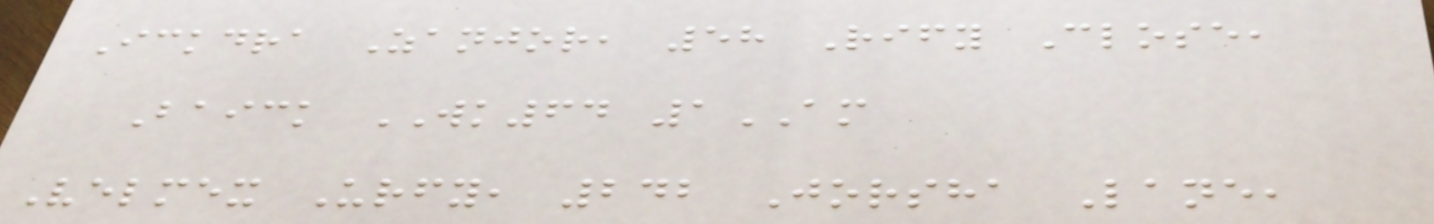Ickdra Zanjor, 58 Rify Close,
Baick WK64 1AM
Velmex Urfy, 242 Jorsha Lane,
